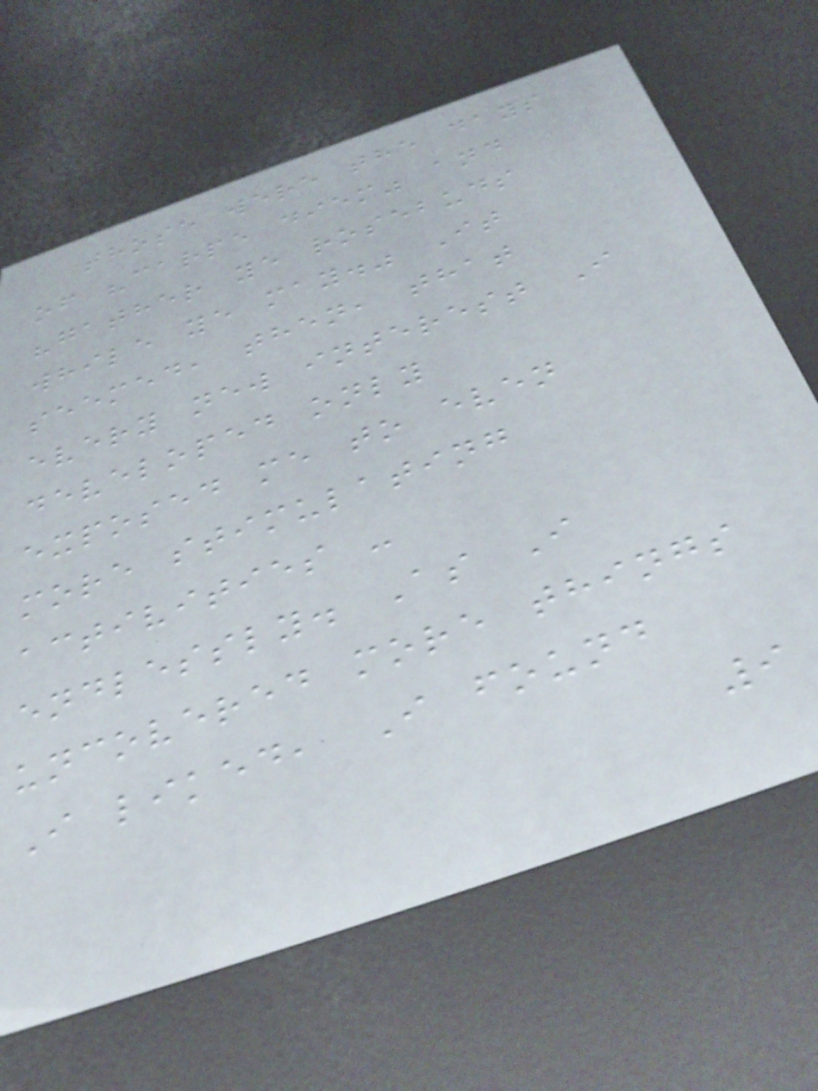those were the days
of "carpe diem" and
"gather ye rosebuds
while ye may." It
seemed, then, that
every new interest I
developed only
exposed me to even
more stimulating
activities -
endlessly. As I
uncovered more things
I liked, I found
9
